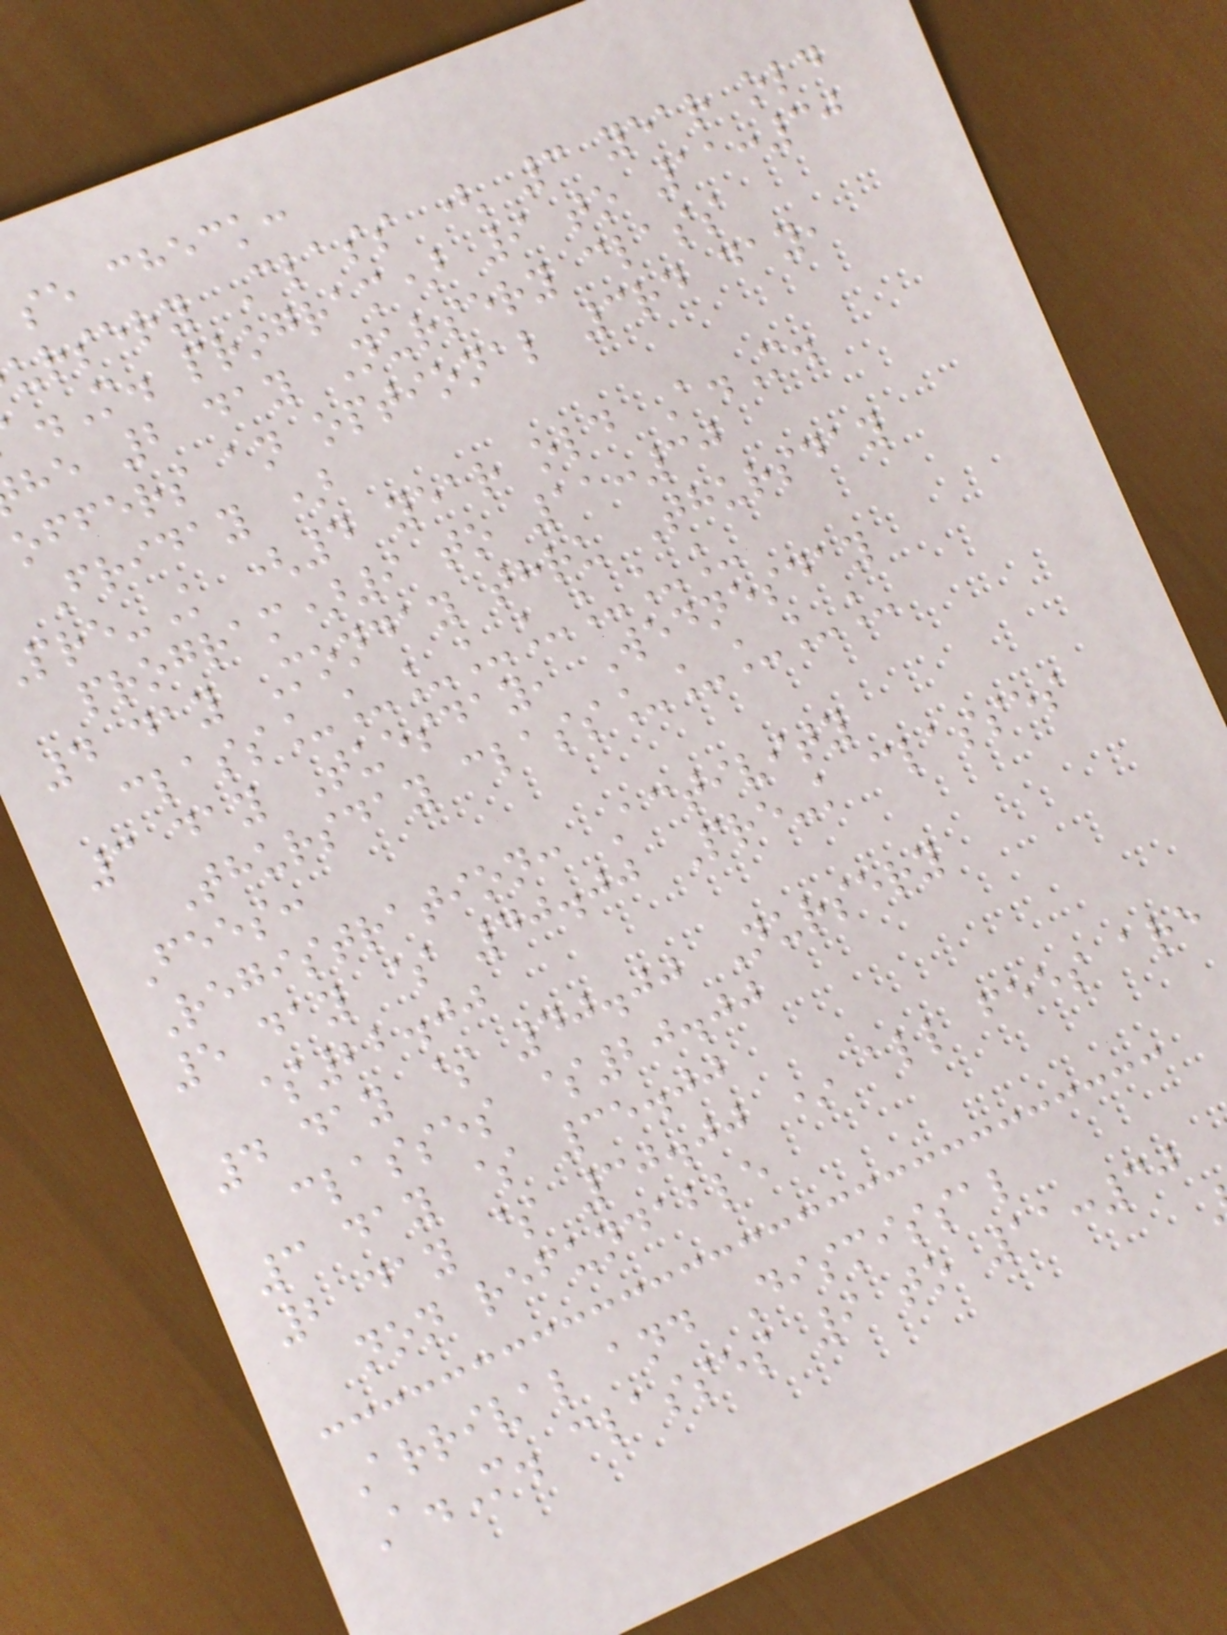se check:
ursery Class ( 3 year old
.M. program) 9 to 11:30
he 2 day Nursery class
offers an optional 3rd day,
Friday )
re-K (4 year old A.M.
program)9 to 11:30
4 day Monday thru Thursday
class________
3 day Tuesday, Wednesday
Thursday class_____
Fees:
Registration: Activity
5 day $ 40.00 Pre-k classes
$22.00
4 day $ 40.00 Nursery
classes $20.00
3 day $ 35.00
2 day $ 30.00 * all fees are
non refundable
Arrival and Dismissal
A.M. classes 9 to 11:30
